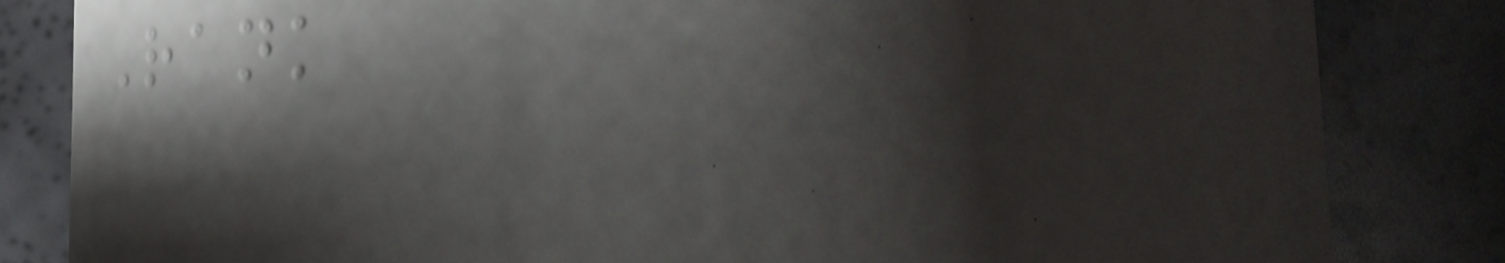Rank
